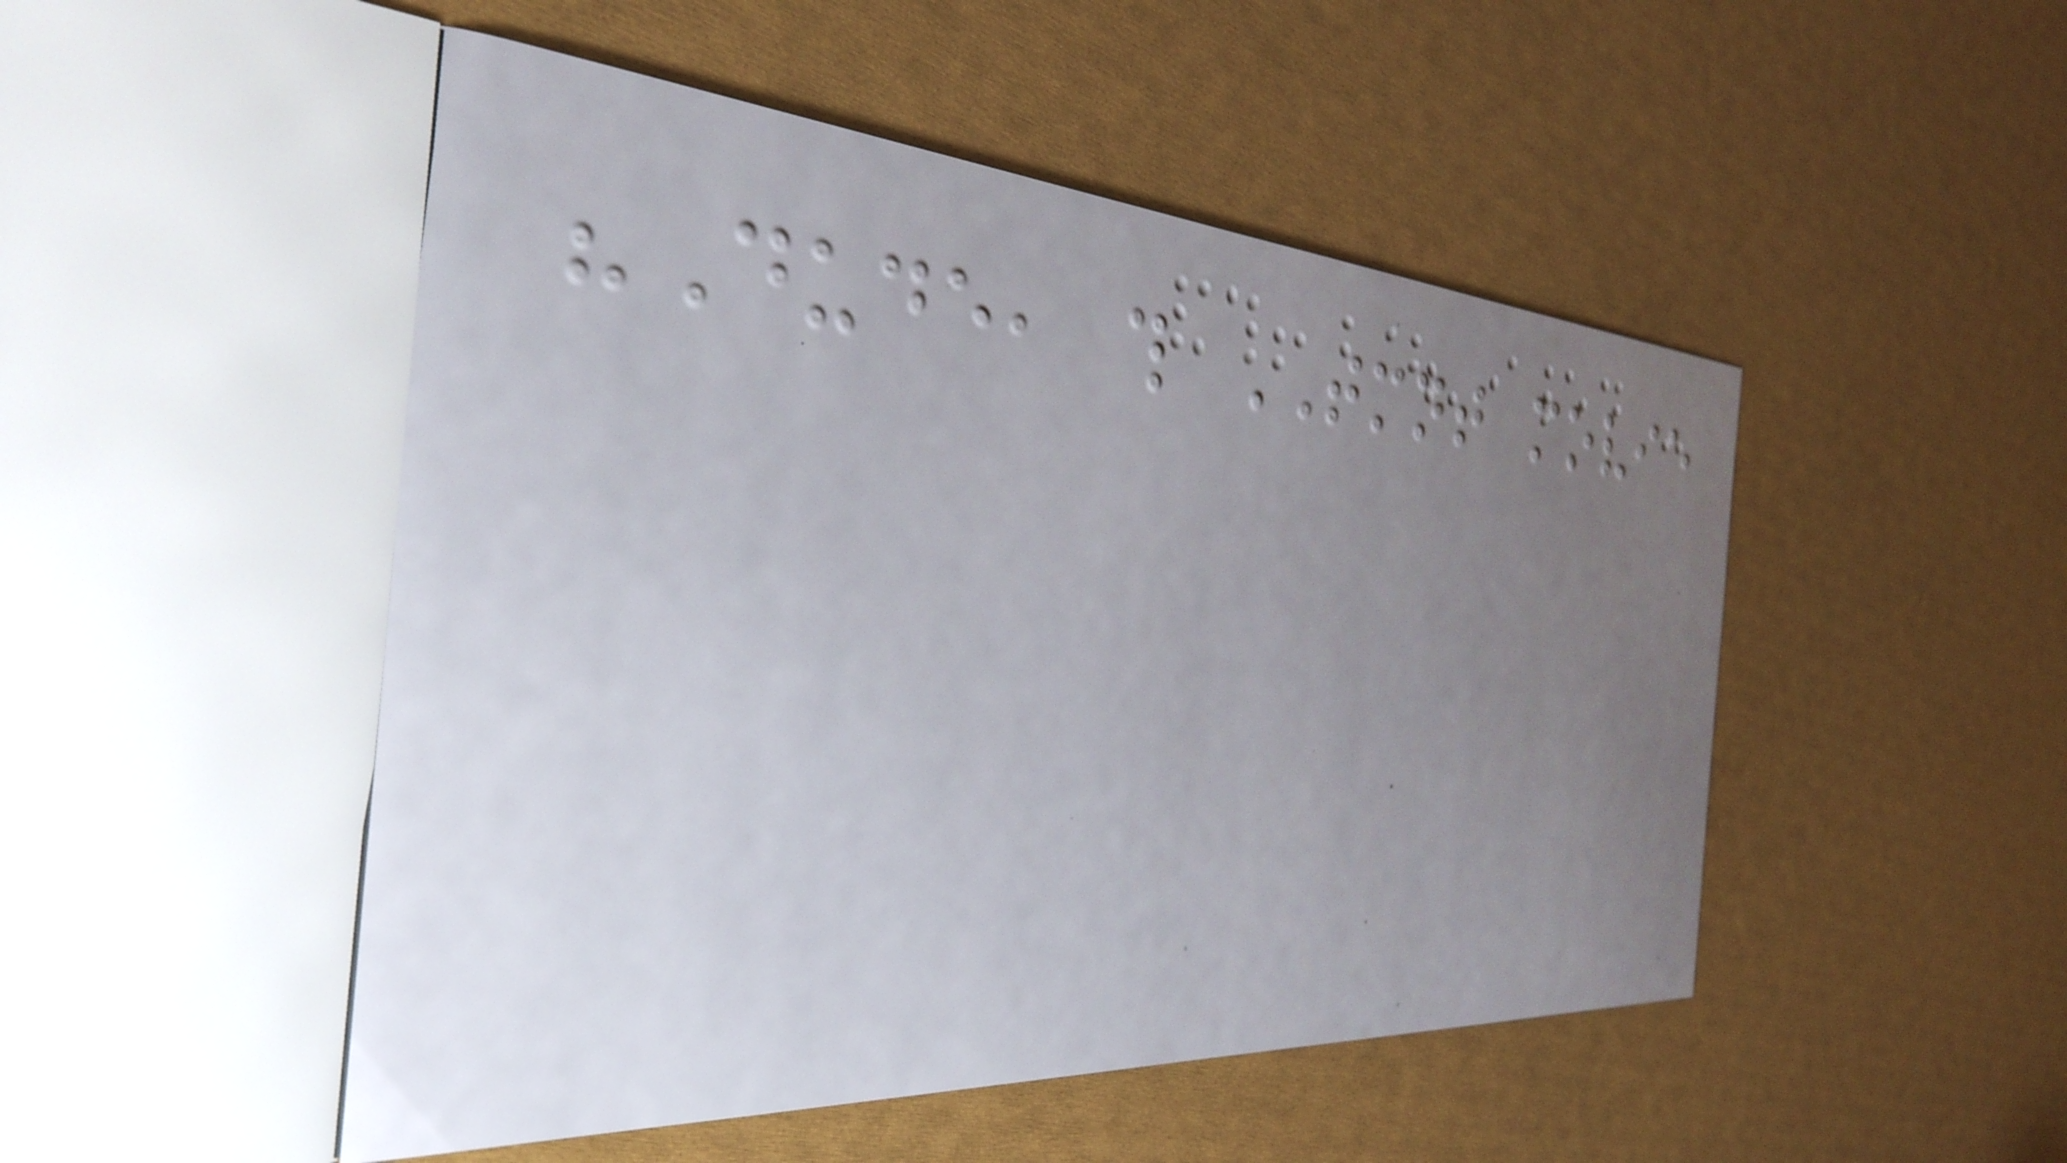"Dude, this TMNT movie
